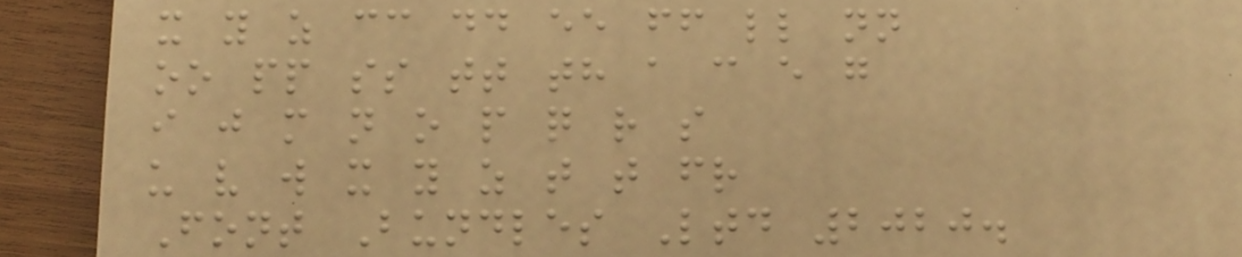x y z cc dd ee ff ll nn
oo pp ss tt th a c e g
i j m n o p q r s
u v w x y z t t fr
Font Bundles Ltd 2020.
